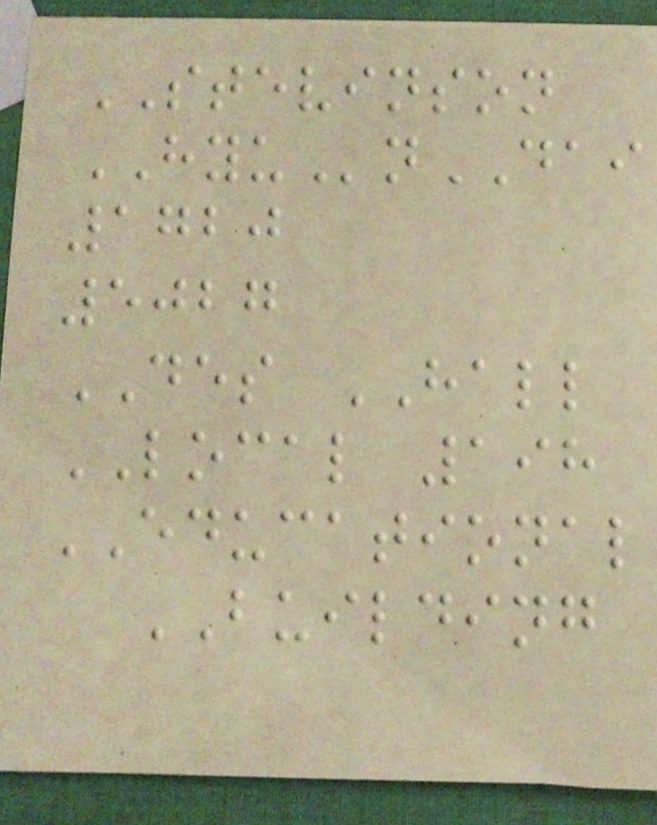STEVINSON
HYUnDAI
1720
5027
DES HALL
LOCAL 198
EDUCATIONAL
BUILDING
